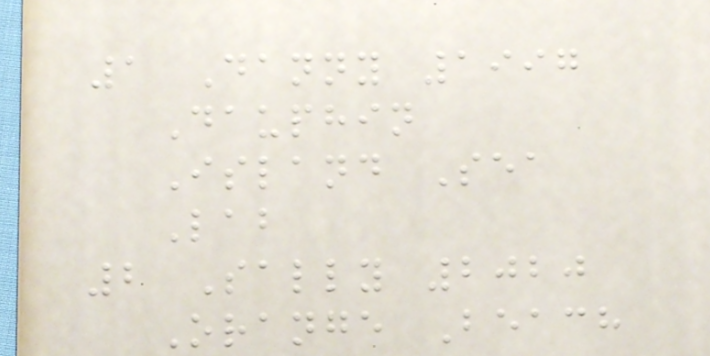1 Danny 1997
Dauphin
Island Sea
Lab
2 Sally 2020
Orange Beach
